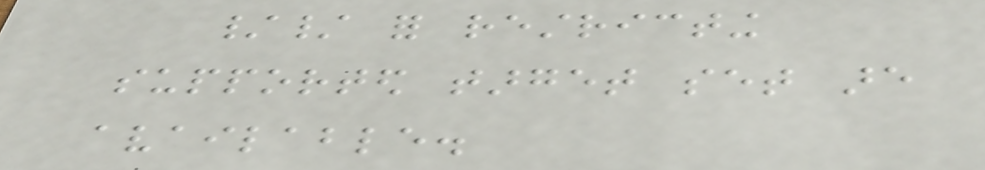// for restricting
supported target set are
available.
